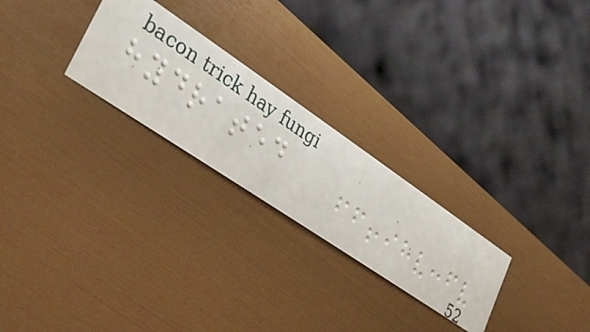hydrated
